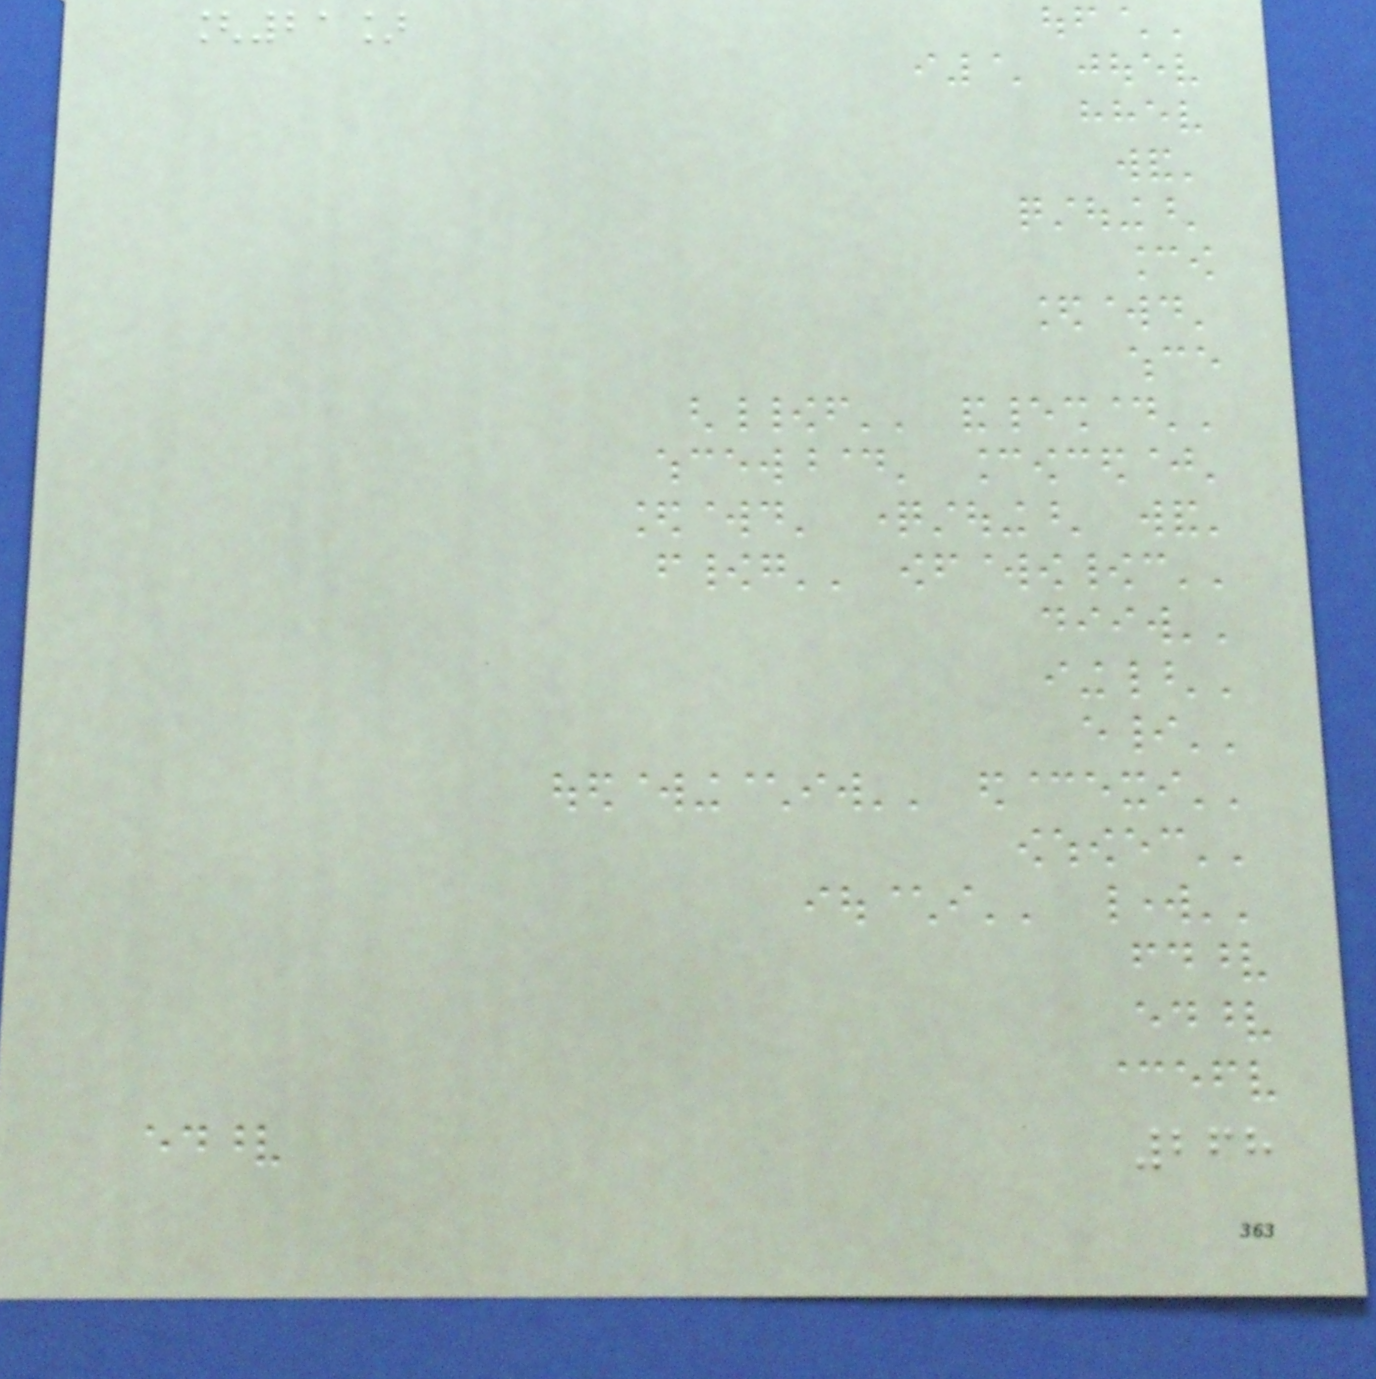[21]
268
